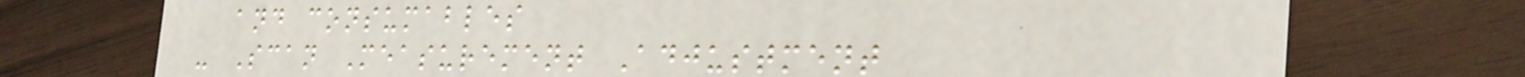and consumables
- Scan Measurement Adjustment
